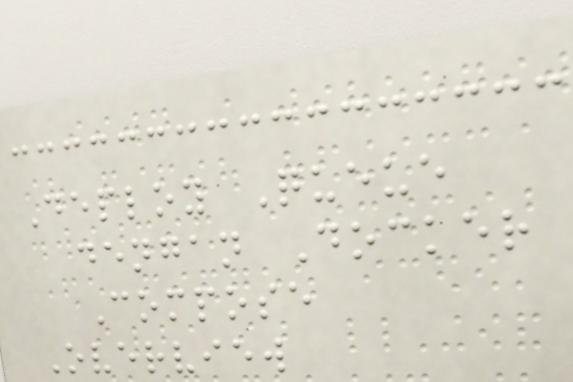Deploy Queue
dengan Docker
Compose
Overview
